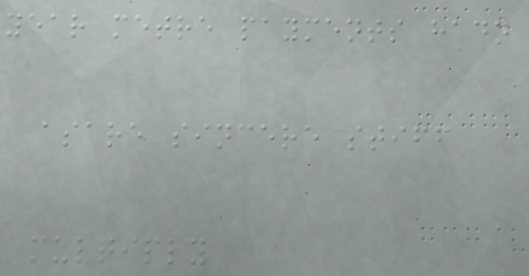year metre payments hadn
asare sincere stiff
multiply
